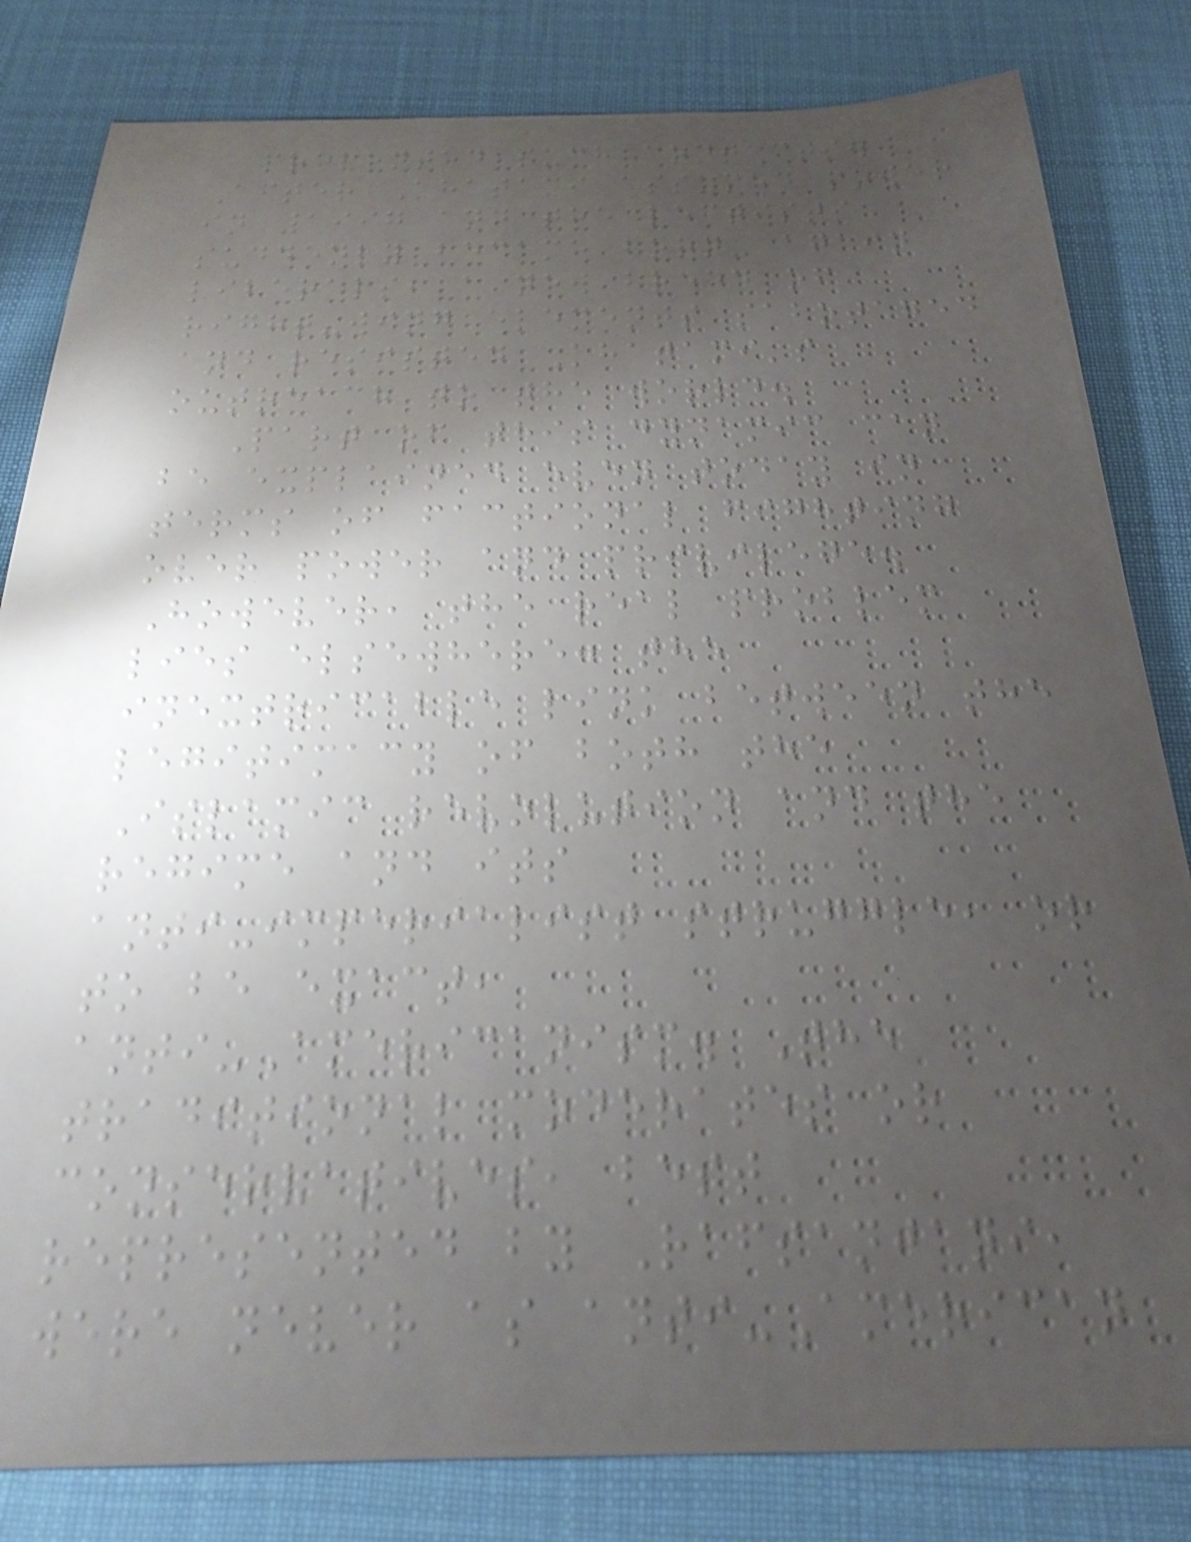prevented such contacts.
After Khatami assumed power
in 1997 and the leftists
suddenly became born- again
liberals, a new breed of
right-wing elements sabotaged
and resisted Khatami's
outreach to the world.
Part of this dynamic can
be explained even today in
terms of factional fighting
over power and privilege.
However, the real problem
lies elsewhere: the
inextricable link between the
legitimacy of both the
Islamic revolution and the
regime and its
anti-imperialist struggle, or
to be exact,
anti-Americanism. The
traditional moderates or
conservatives, best
represented by Rafsanjani,
were never as anti-American
